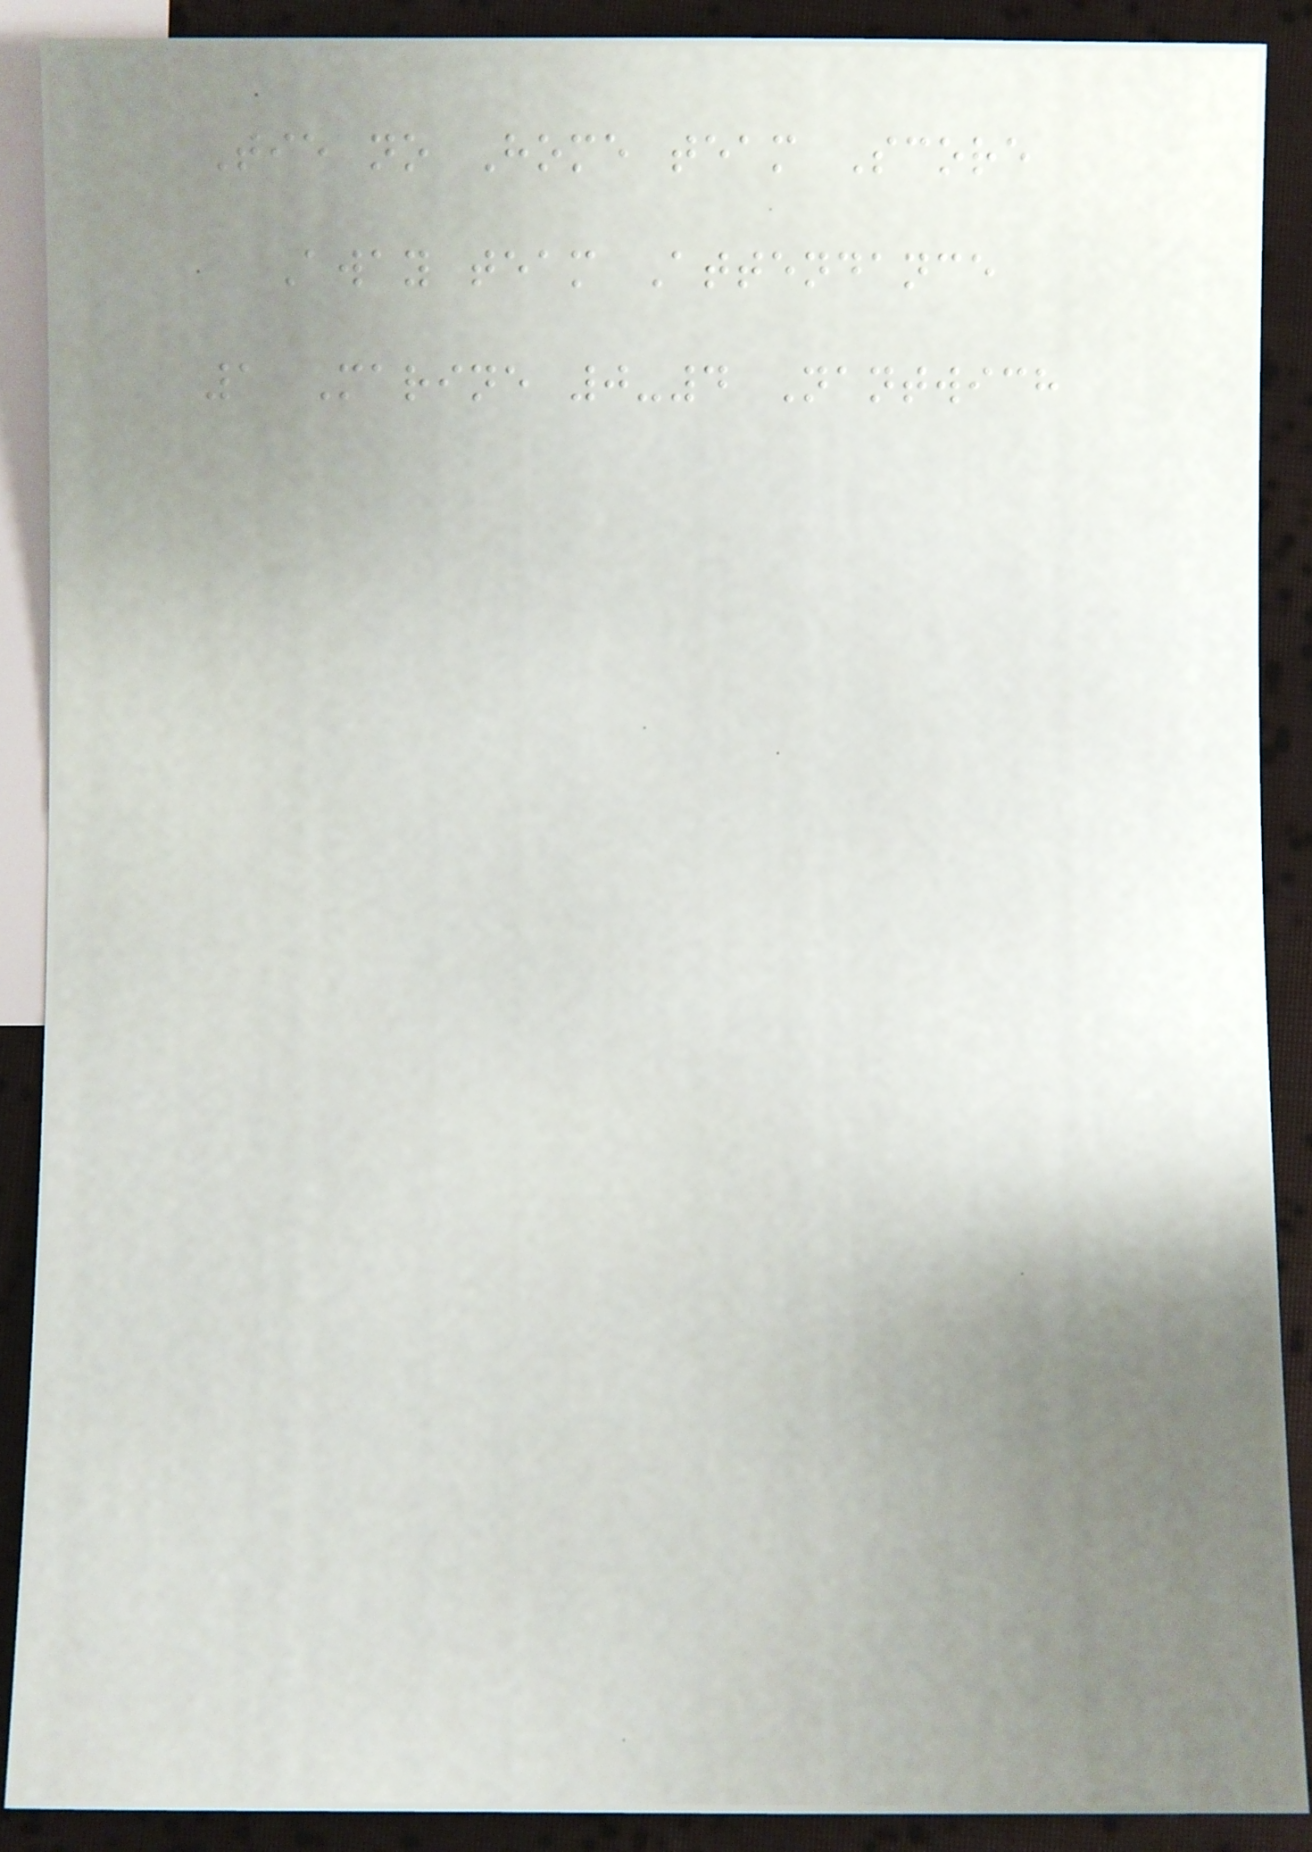Tie no Home team Score
Away team Attendance
1 Marine 0-4 Nantwich
